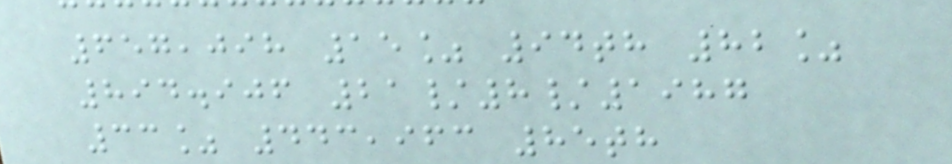657,098 15% 94th 82%
894.906 21/8/1987
33% 443,963 85th
